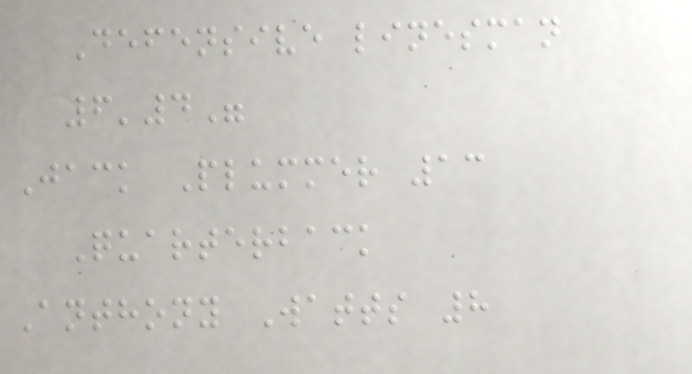Defensive linesman
6'4"
Jack Plummer 13
Quarterback
Anthony Watts 8
